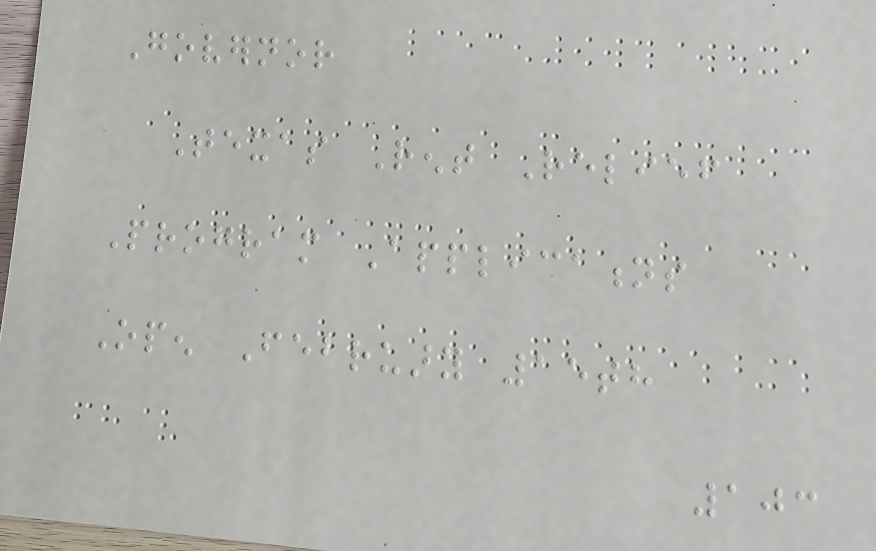Governor
Texas Rent Relief
Program Applications
Open February 15th
103
